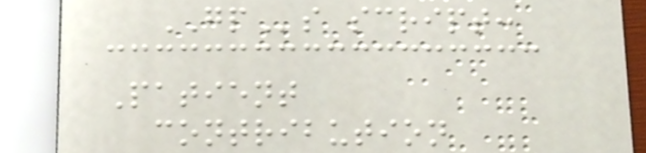GPs script:
Patient
contribution
